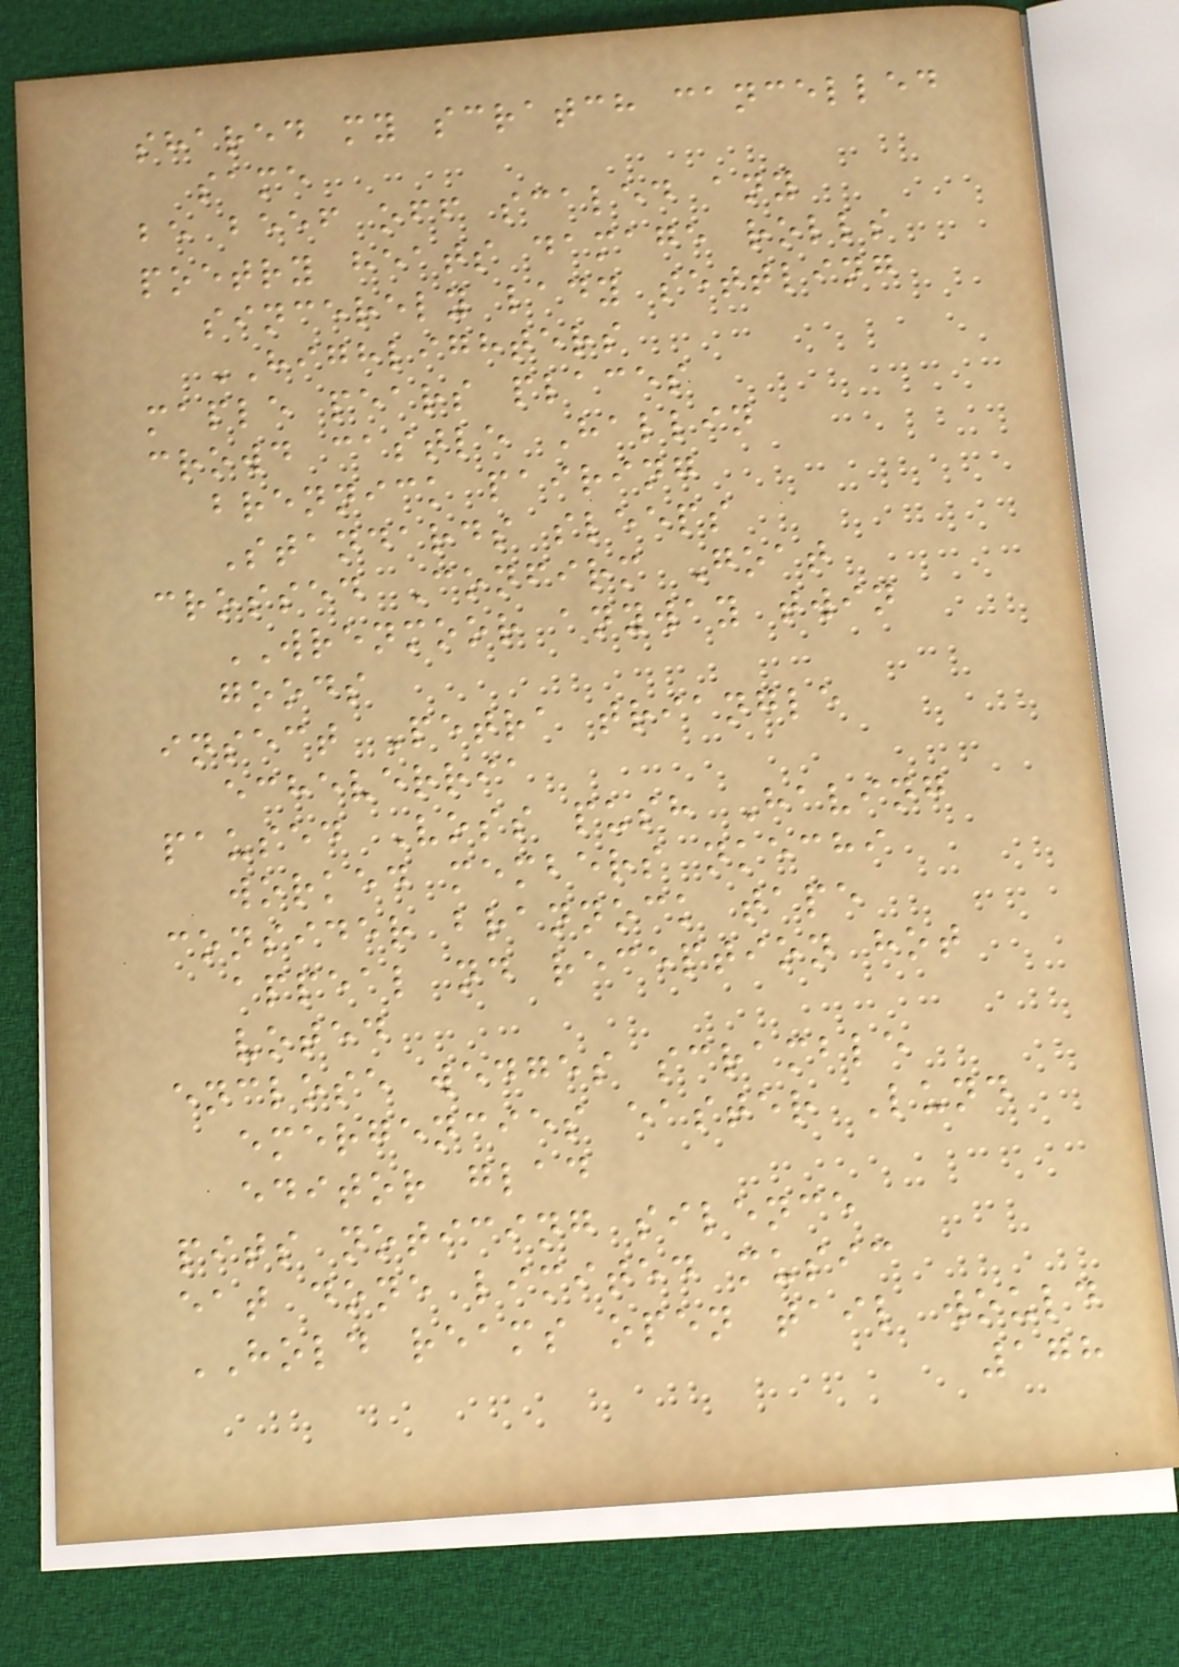shared my scratch cancelled
same
be beef off scaled any
poetry heats damage rolls
sincerely lady settling
HIGHLIGHTERS
maple pears places
crowd castle Hallin
brennick pairing
Standards sleeps
crossed Confirm Goat
WRENMOOR anyway twin
goods
insect Petra triangle
echeverria
paused Voss push Having
worked members nkechi
consider brannock tape
appeal nd reception hot
voted
enclose wedges scramble
emergencies easter Lund
editor glad
pits noticing silence
eat done limited music
HOLD reams open tail would
178
